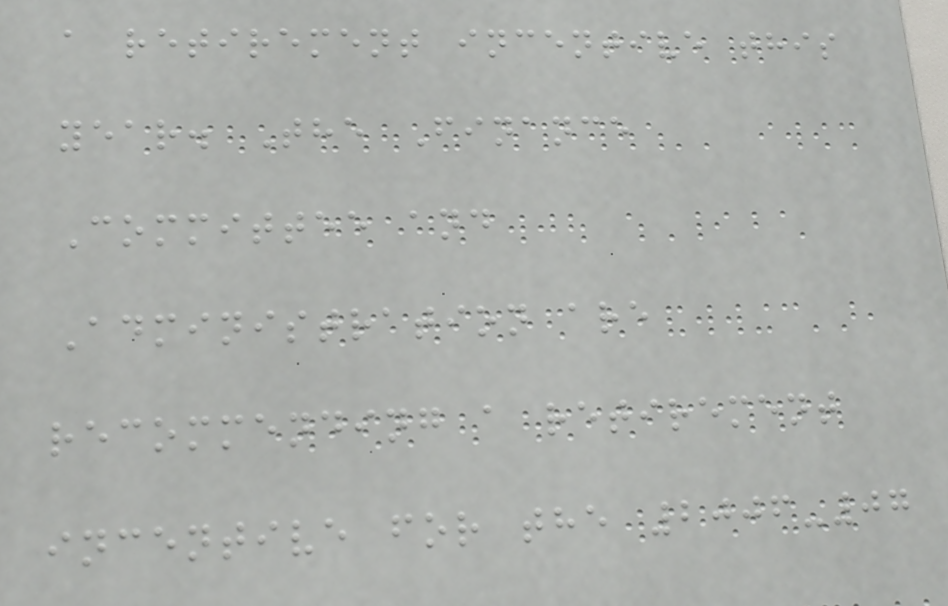a retirement incentive this
year. The Finance
Committee and
Administration are
recommending a retirement
incentive for the 2006-07
